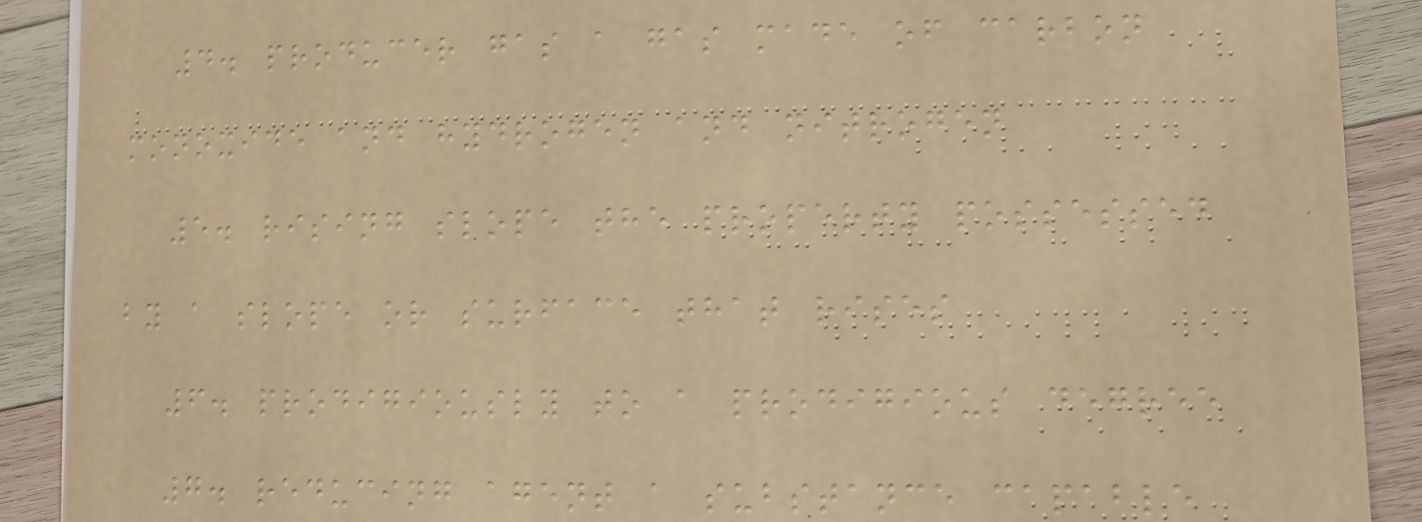4. producer gas a gas made of carbon
monoxide and hydrogen and nitrogen
5. rising slope the property possessed
by a slope or surface that rises
6. prodigiously to a prodigious degree
7. reducing agent a substance capable
